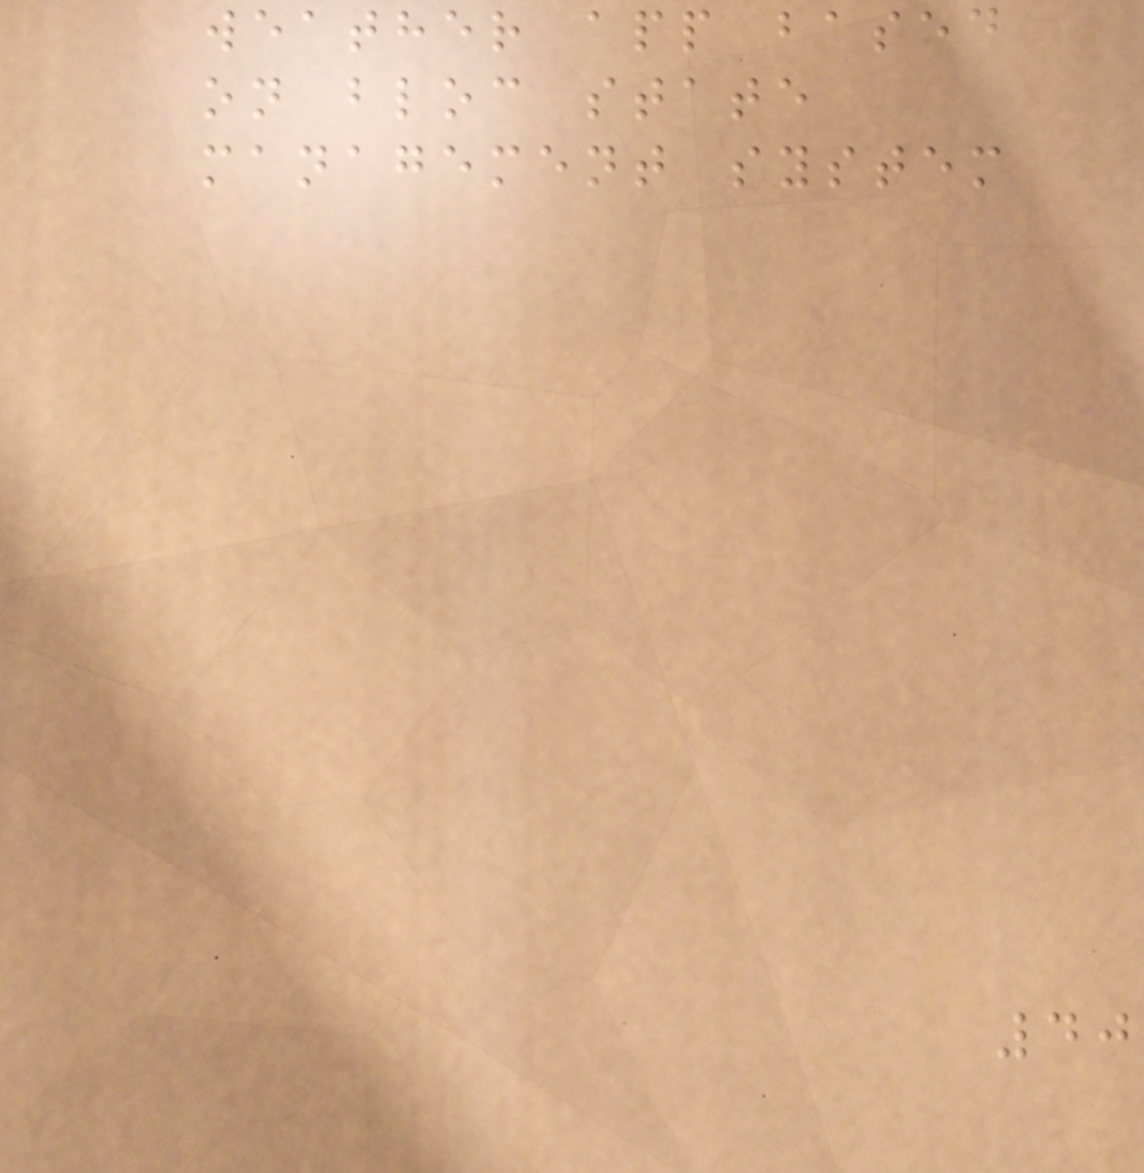weather app based
on bloc state
management system
40
